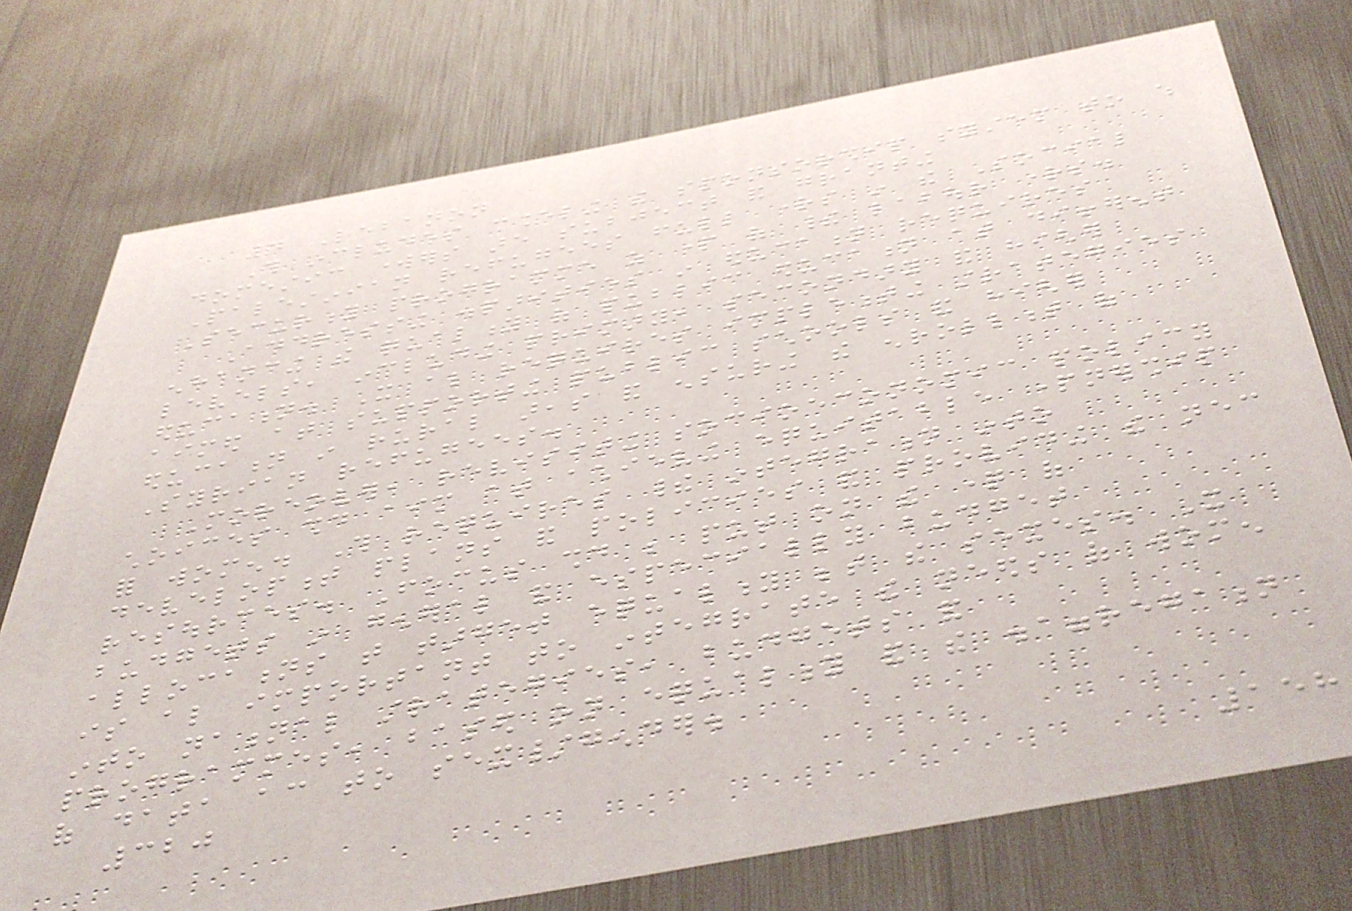4 Lebanon
This includes canceling the sponsorship system to which
domestic workers are subject and granting
Palestinian refugees full rights in the Social
Security programme as part of their labour rights.
Addressing disparities in education requires
enhancing the quality of public education at different
levels, including primary, secondary and higher
education. It also requires implementing strategies
aimed at supporting public schools and higher
education in rural areas and ensuring the enrollment of
Syrian refugees.
Moreover, revisiting socioeconomic policy
choices should aim at achieving equitable partnership
for women. This requires their integration into
development plans and policies and providing the necessary
resources. Focus should be put on the question of
budgets in general and especially budget
allocations that target equality between the sexes. It
is also important to integrate the needs of women
into national strategies, budgets and
programmes, based on equality and the disaggregation
of data according to sex/gender.
320
158
